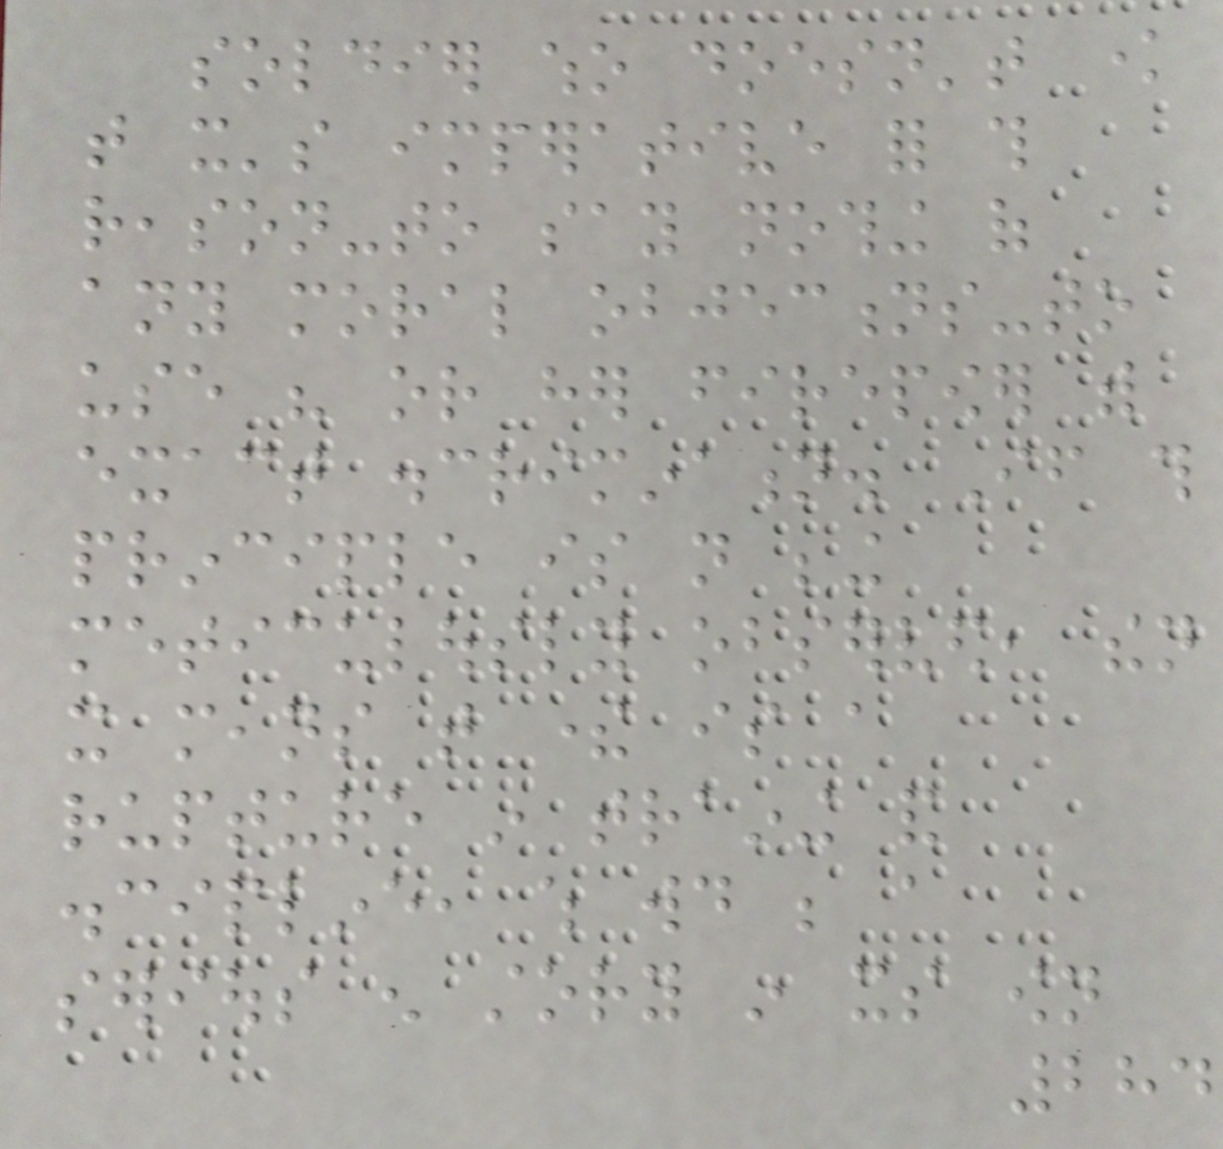soldier who doesn't know
that it's imperative for this
reason-to say nothing of
any moral objections-to
use his or her firepower with
exact discrimination. If this
principle is not being
meticulously observed, then
it means that there is a
rupture in training and
discipline, which would be a
serious enough story in its own
284
